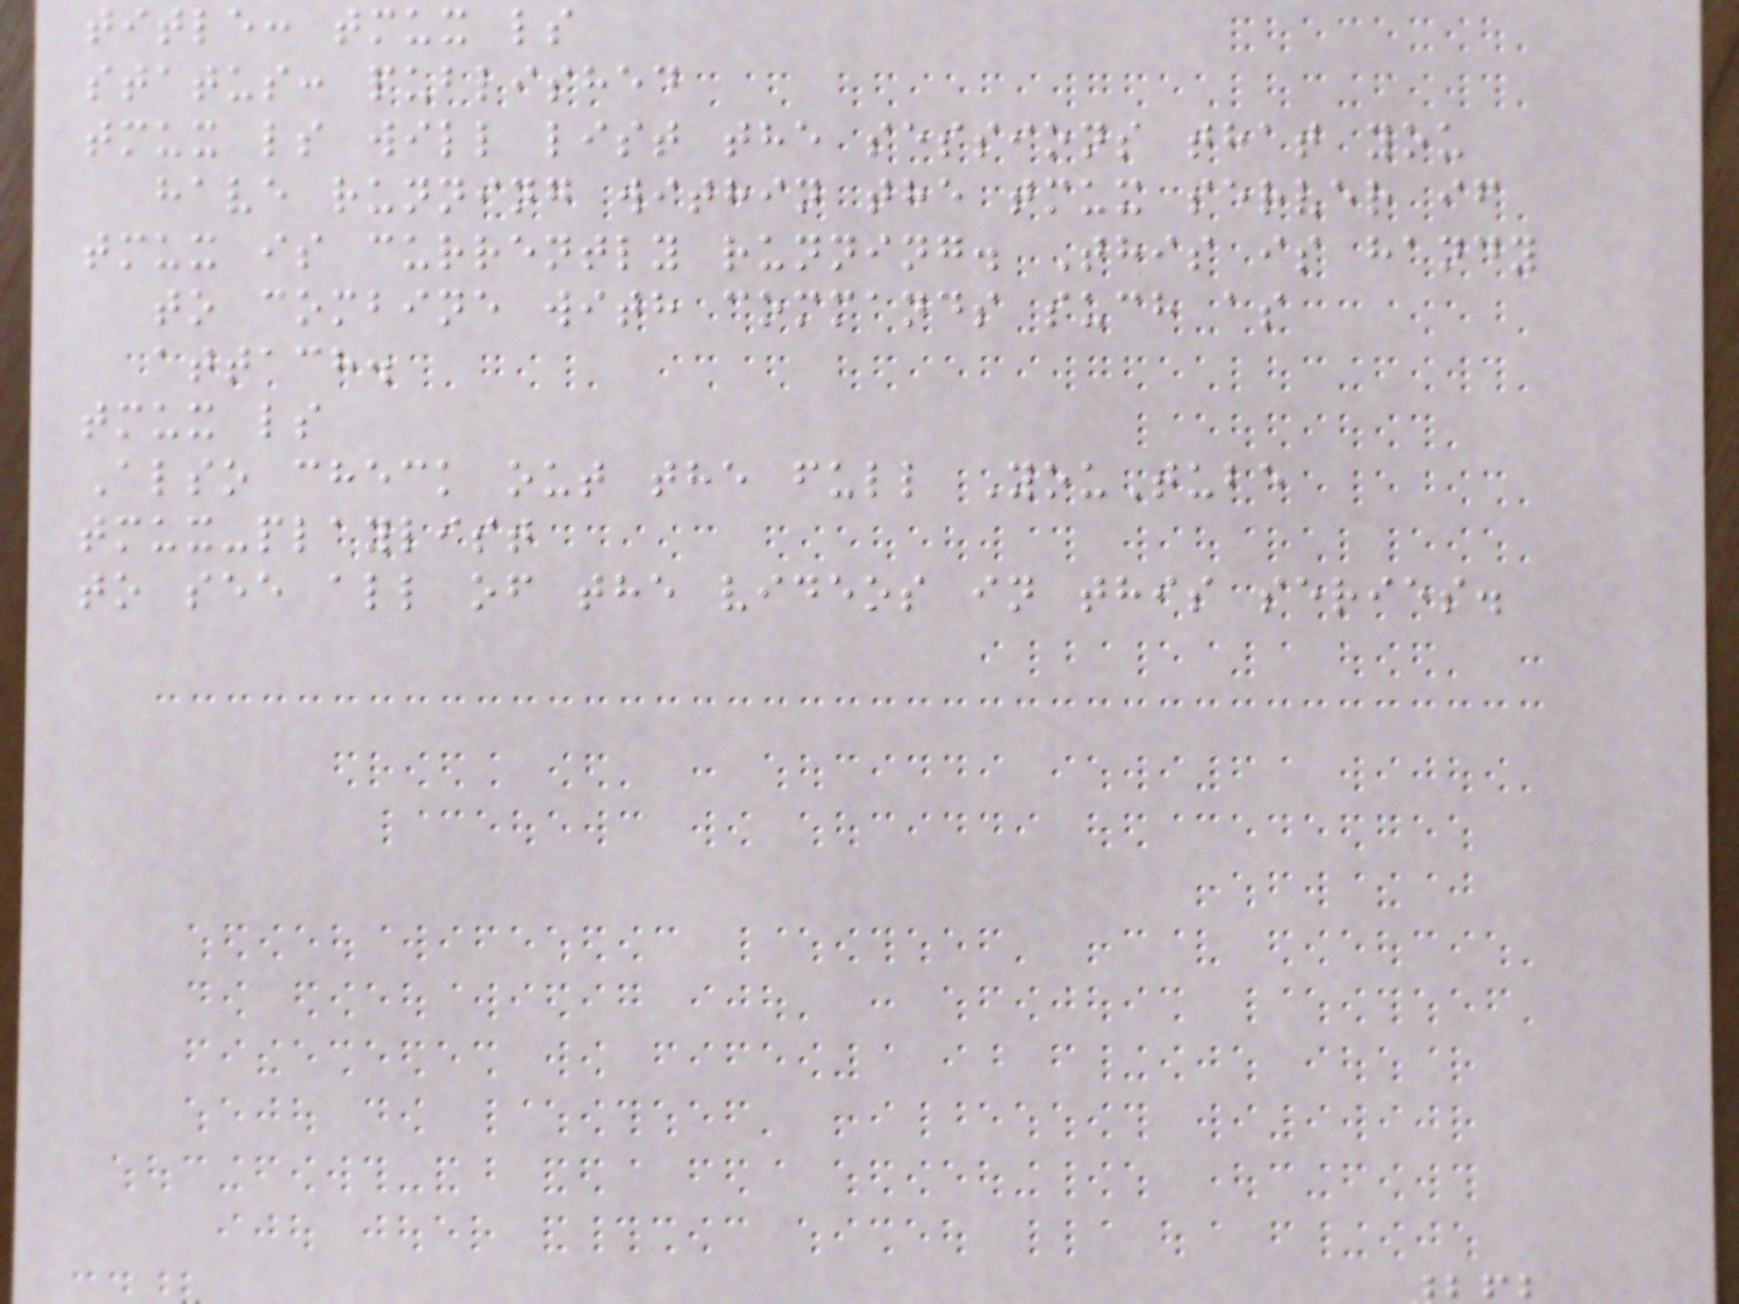title: tmux ls
status: published
tmux ls will list the sessions that you
have running within the tmux server if
tmux is currently running. This is handy
to combine with commands such as
attach.
tmux ls
Also check out the full YouTube
tmux-playlist
to see all of the videos in this series.
